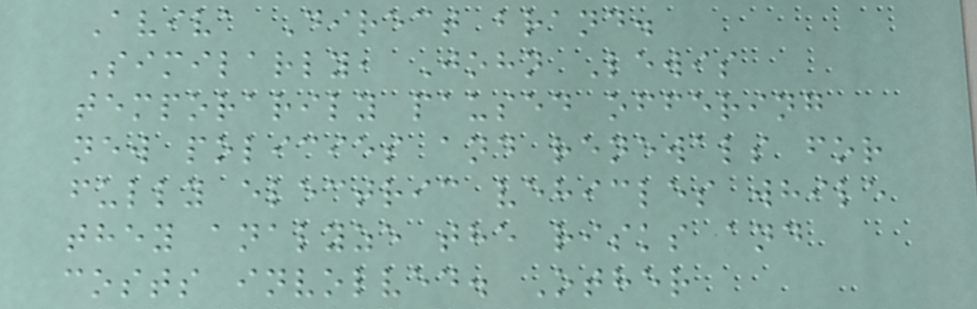Aviva Direct brand.
Similarly, John Lewis
temporarily paused offering
new policies and renewals for
fully electric vehicles while
they analyze the risks and
costs involved. Other
